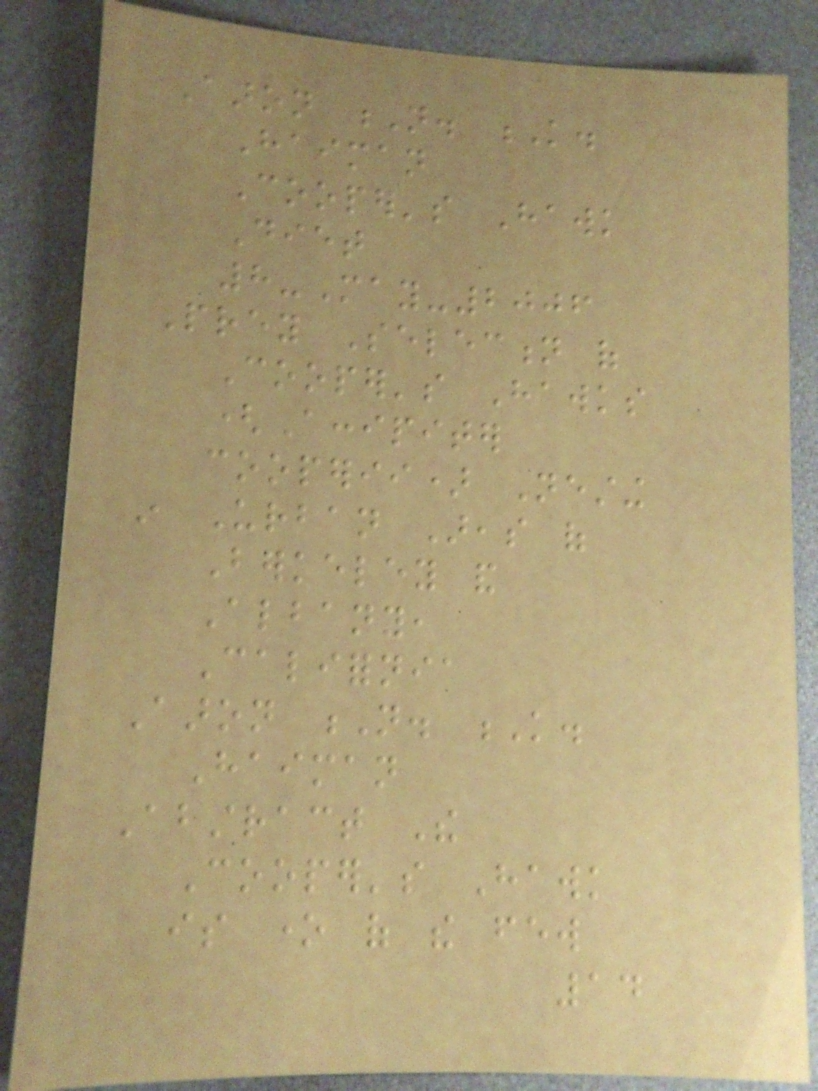Aaron N. K.
Haiman
Cooper's Hawk
Diet
8-May-2006
Prey Selection of
Cooper's Hawks
(Accipiter
cooperii) Nesting
in Urban Areas of
Berkeley and
Albany,
California
Aaron N. K.
Haiman
Abstract The
Cooper's Hawk
is one of the few
14
